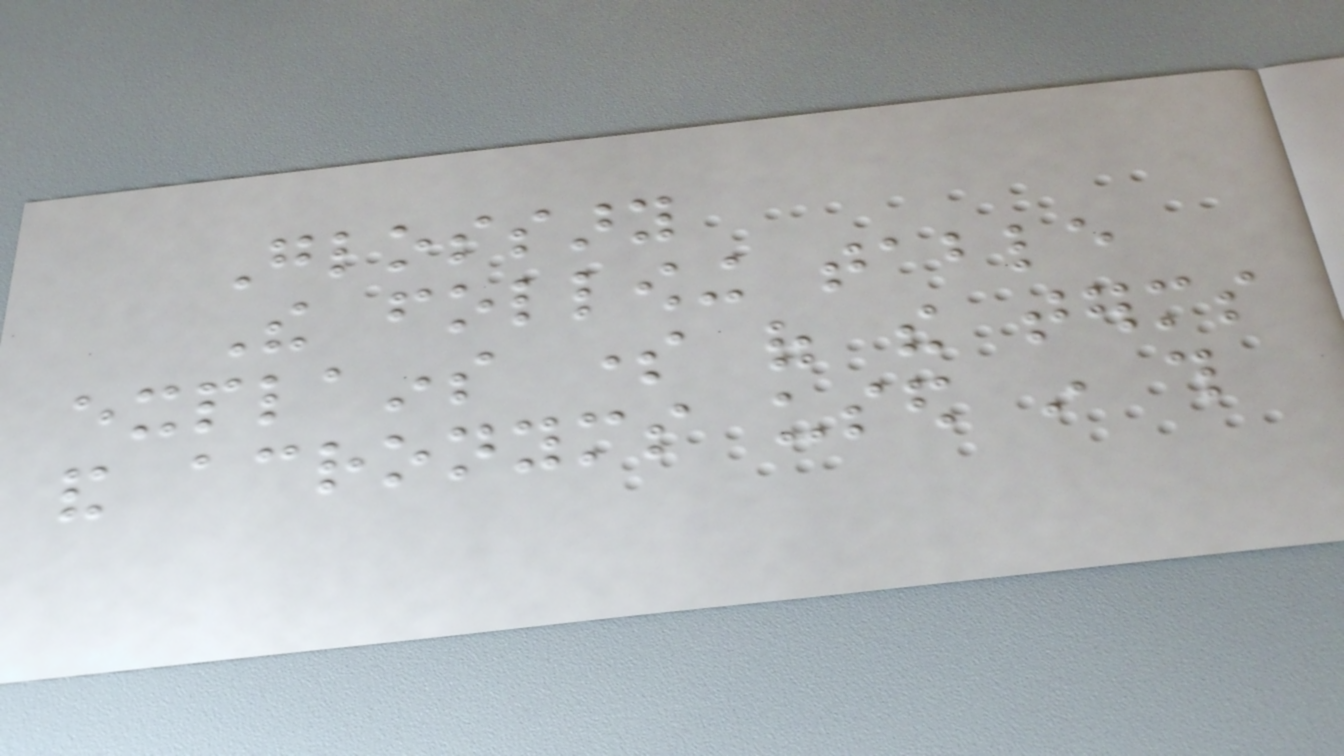Glossary
The following table
explains some of the terms
and acronyms used in this
